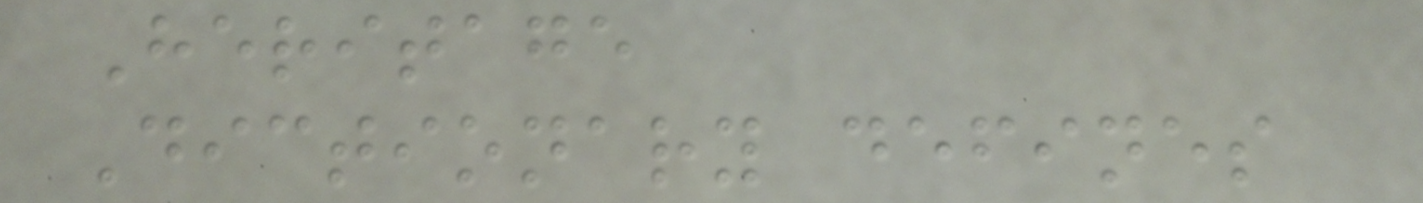Heritage
Dictionary defines
